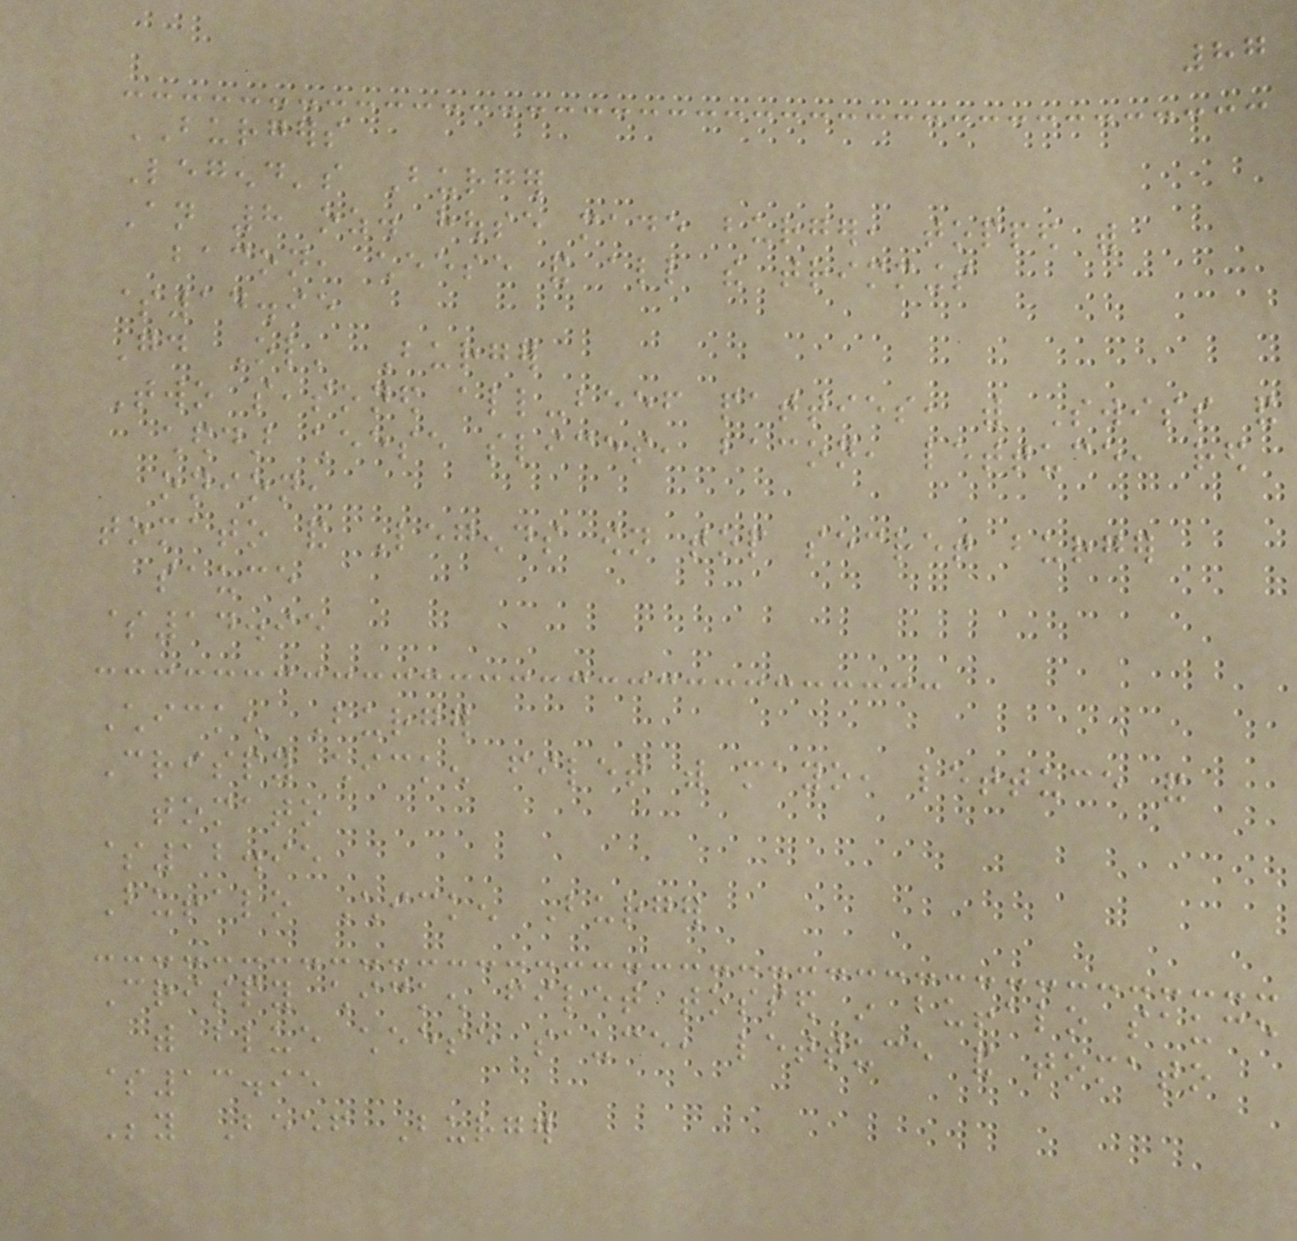87
BURGERS
Legend's Burger
An 8 oz. house made burger, topped with
bacon, cheese and all the trimmings
$14.95
Good Ol' Burger
Two seasoned all-beef patties, with Swiss and
cheddar cheese slices, bacon, lettuce, red
onion,
tomato and Legends own top secret burger
sauce
$14.95
Chicken Burger
Crispy chicken filet with mayo, lettuce and
tomato
$12.95
Buffalo Chicken Burger
Crispy chicken filet tossed in buffalo sauce
with blue cheese sauce, lettuce and tomato
$13.95
Beyond Beef Burger
